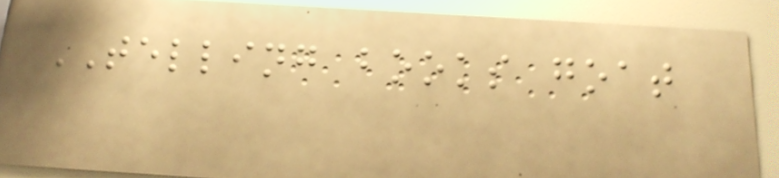TELLING books goat
